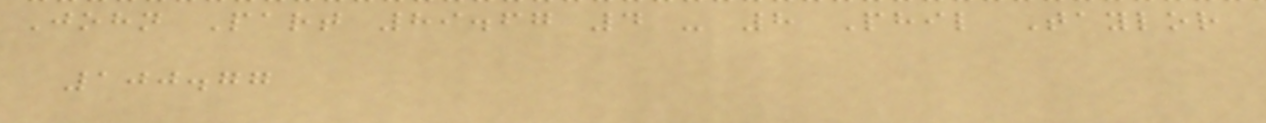John Part 89.67 4 - 8 Phil Taylor
100.77
